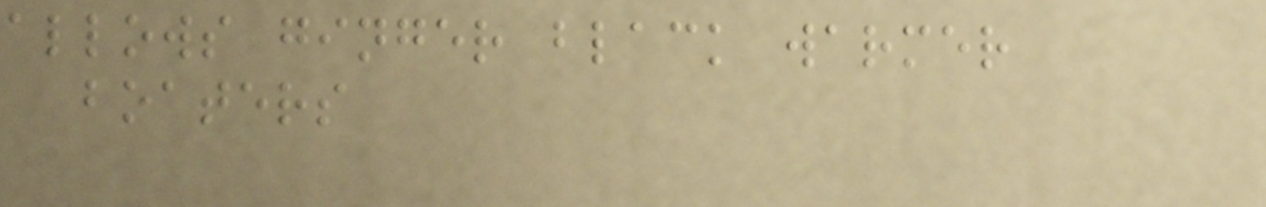allows ginger black warmer
boaters
